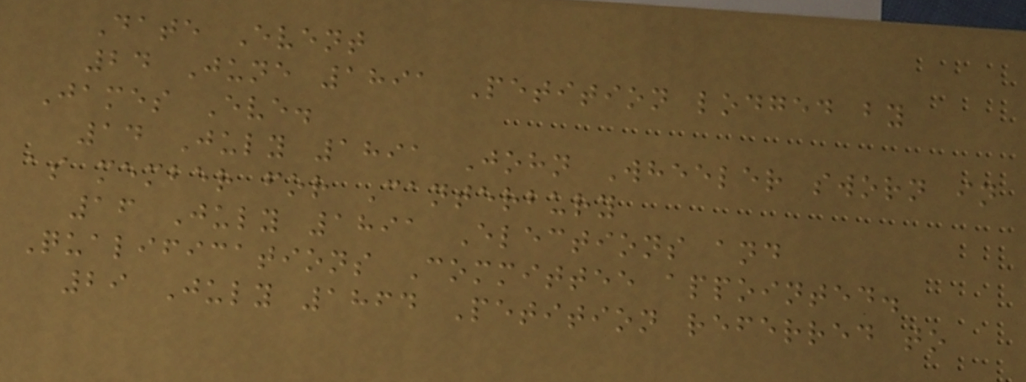Date Event
24 June 1891 Petition lodged by
James Eve.
14 July 1891 John Wheeler sworn in
as member for Canterbury
16 July 1891 Elections and
Qualifications Committee appointed.
29 July 1864 Petition referred to
